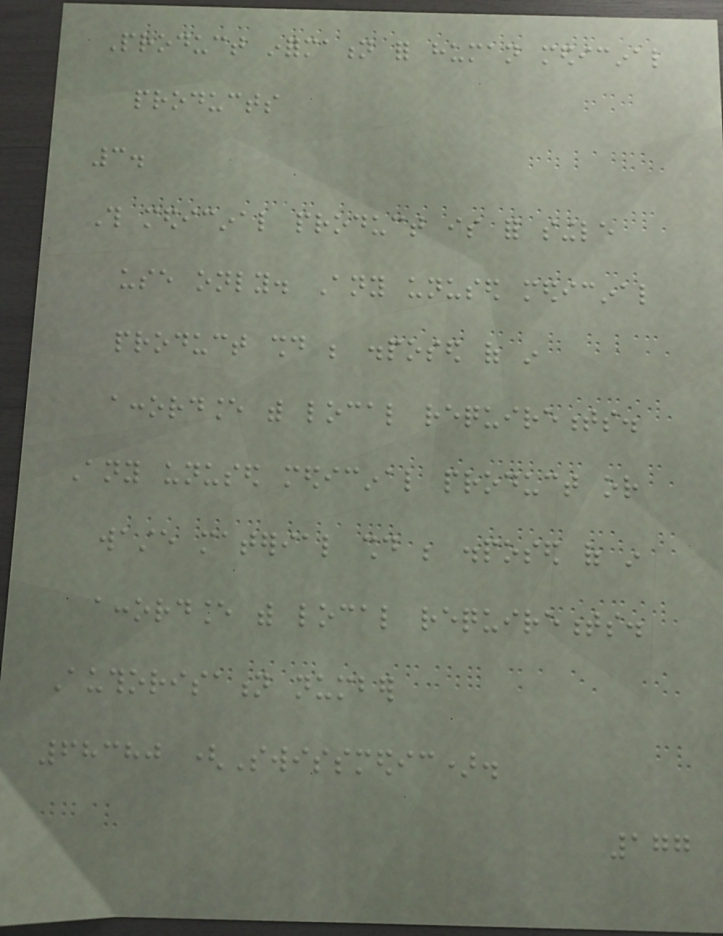Product information for human medicinal
products
3.
This medicinal product is for single
use only. Any unused medicinal
product should be disposed of in
accordance with local requirements.
Any unused medicinal product or
waste material should be disposed of in
accordance with local requirements.
Authorisation number
68380 (Swissmedic).
177
